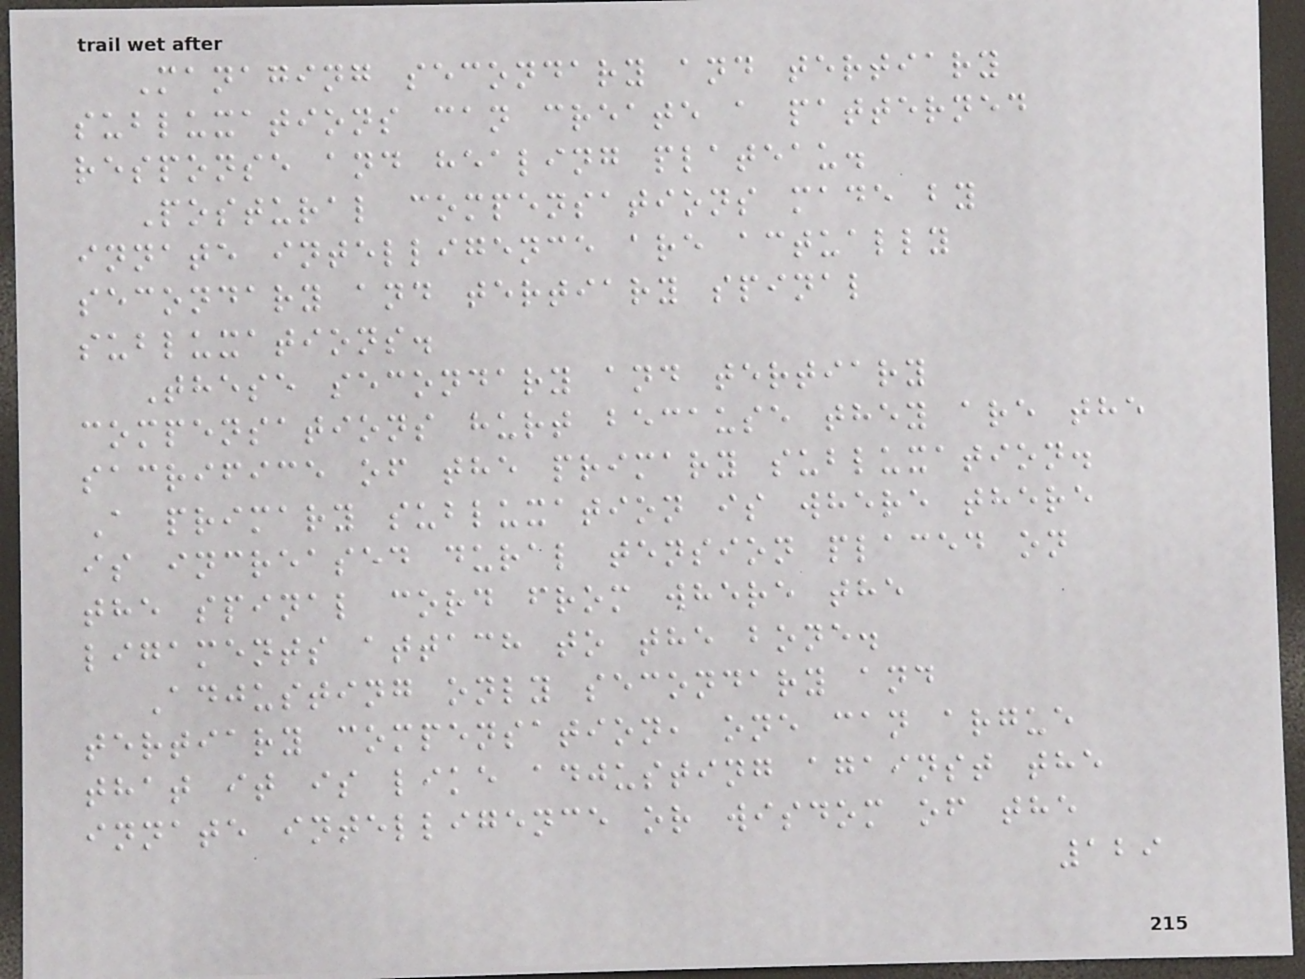Managing secondary and tertiary
subluxations can create a patterned
response and healing plateau.
Postural compensations made by
innate intelligence are actually
secondary and tertiary spinal
subluxations.
These secondary and tertiary
compensations hurt because they are the
sacrifice of the primary subluxation.
A primary subluxation is where there
is increased dural tension placed on
the spinal cord from where the
ligaments attach to the bone.
Adjusting only secondary and
tertiary compensation, one can argue
that it is like adjusting against the
innate intelligence or wisdom of the
129
